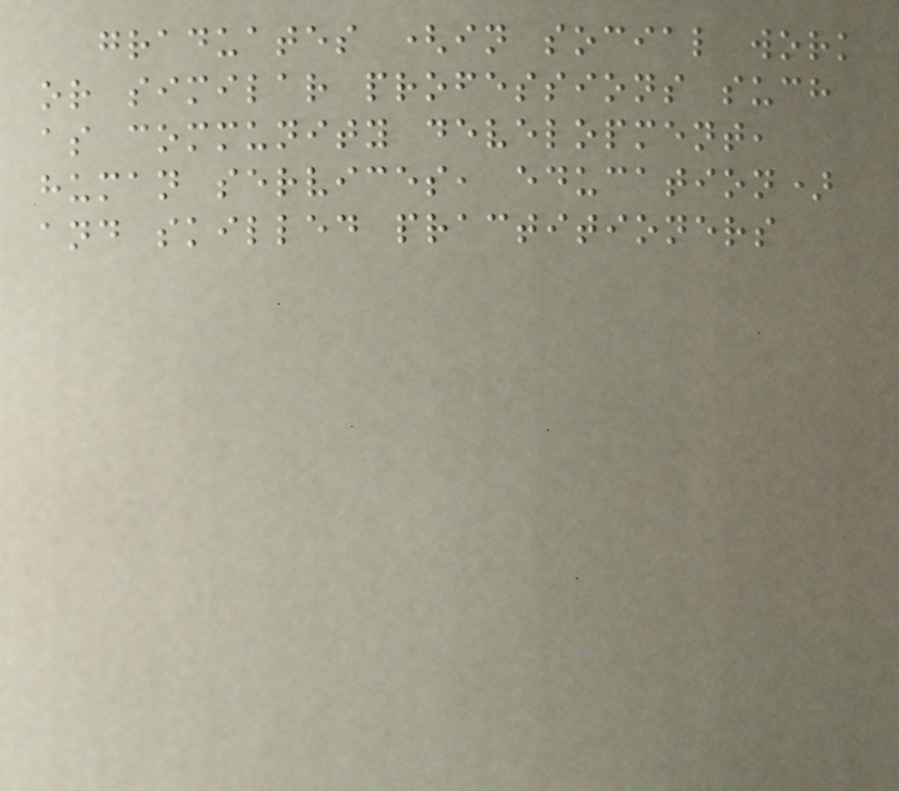graduates (in social work
or similar professions such
as community development,
human services, education)
and skilled practitioners
